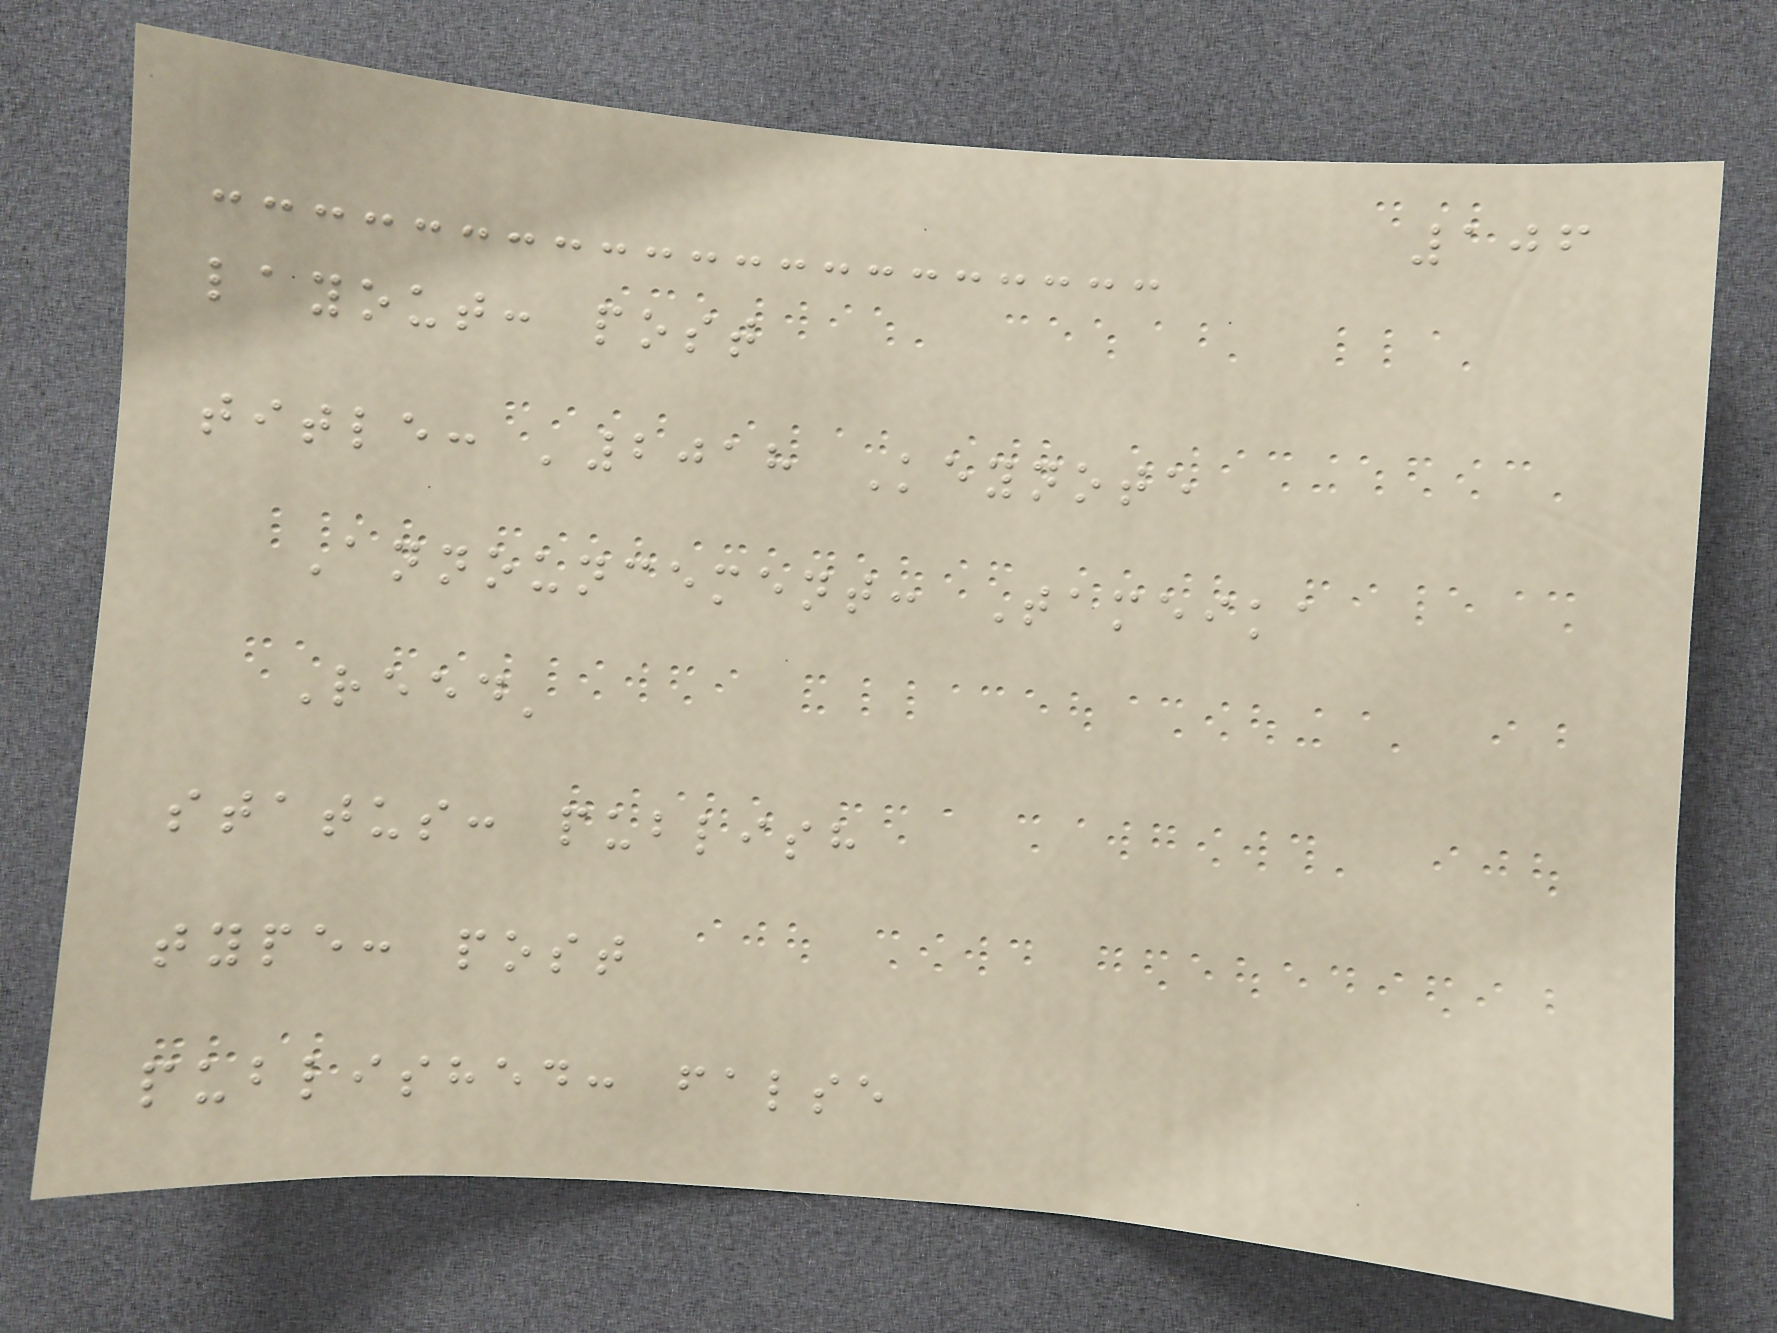106
layout: post
title: '2018 Keynote
Announcement: Tameika
Reed'
status: publish
type: post
published: false
